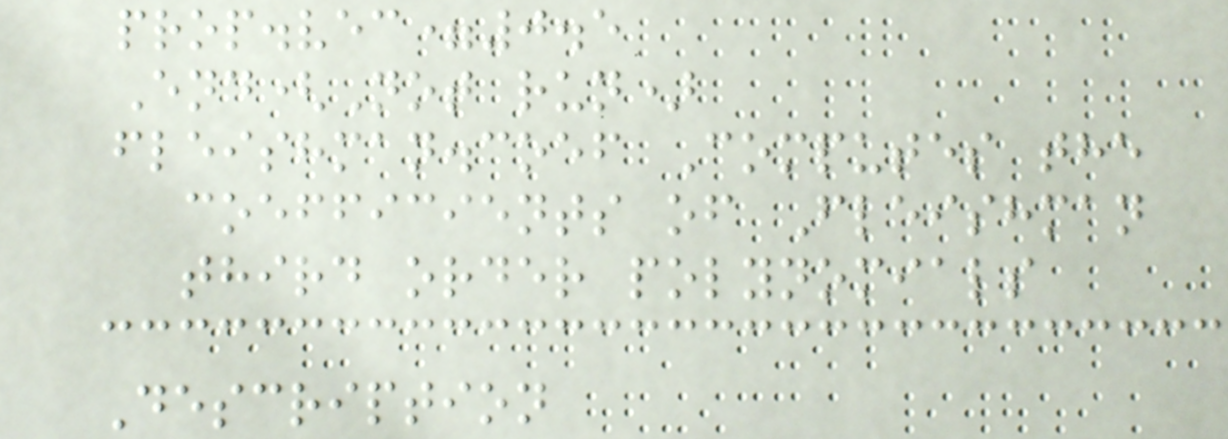prop.vec=0.5
End(Not run)
fleishman.coef Computes the
coefficients of Fleishman
third order polynomials
Description
